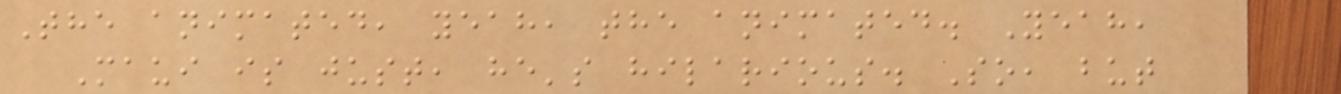The animated, yeah, the animated. Yeah,
Maui is just, he's hilarious. So, but
